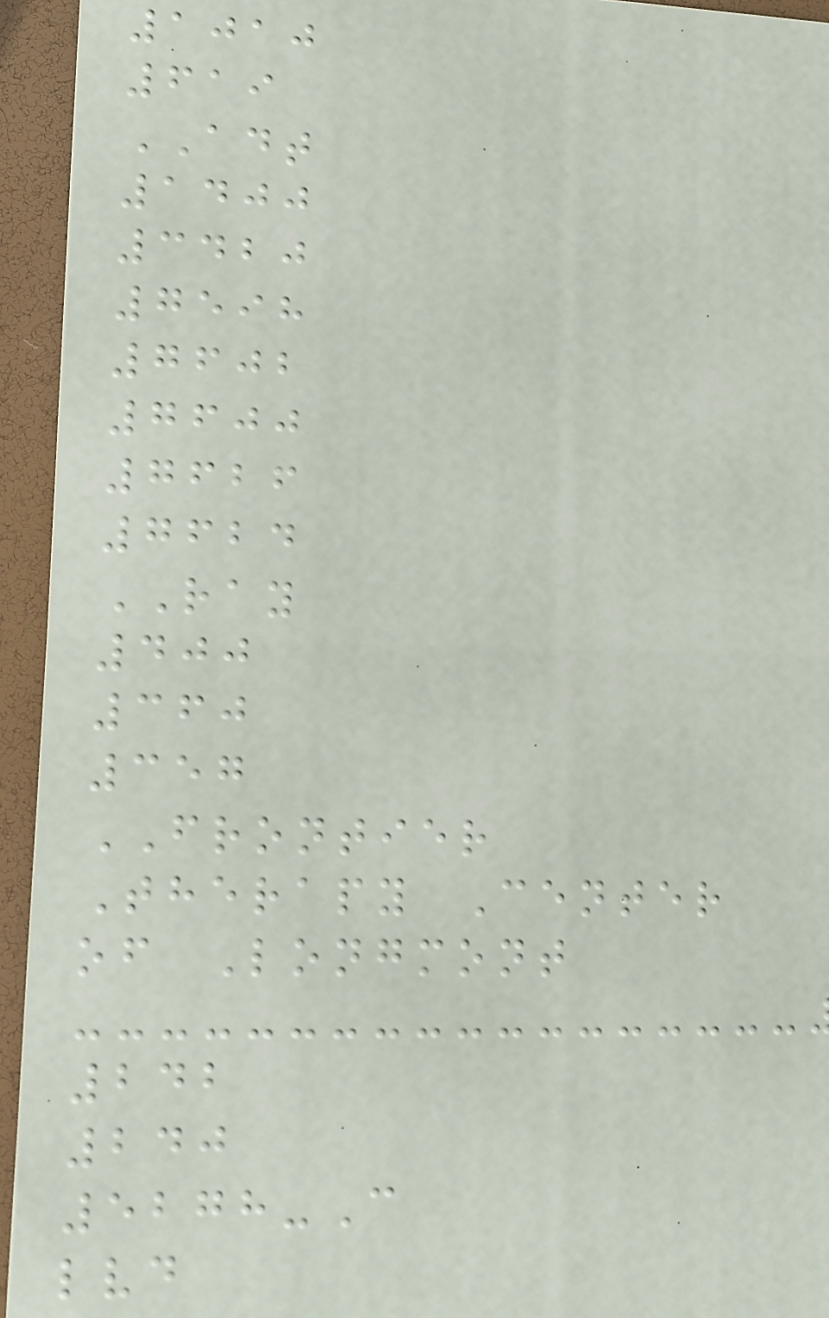1010
619
ADT
1400
3420
7598
7602
7600
7626
7624
RAY
400
360
357
FRONTIER
Therapy Center
of Longmont
242
240
5278-C
lvd
